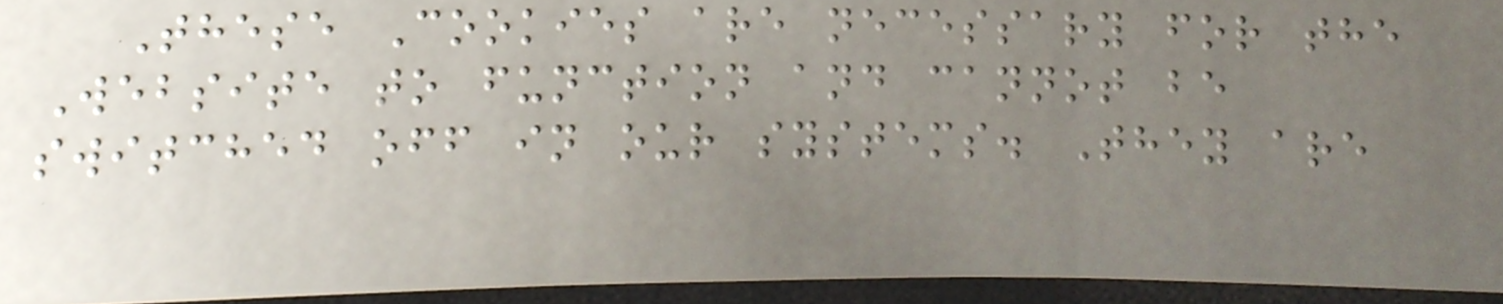These Cookies are necessary for the
Website to function and cannot be
switched off in our systems. They are
